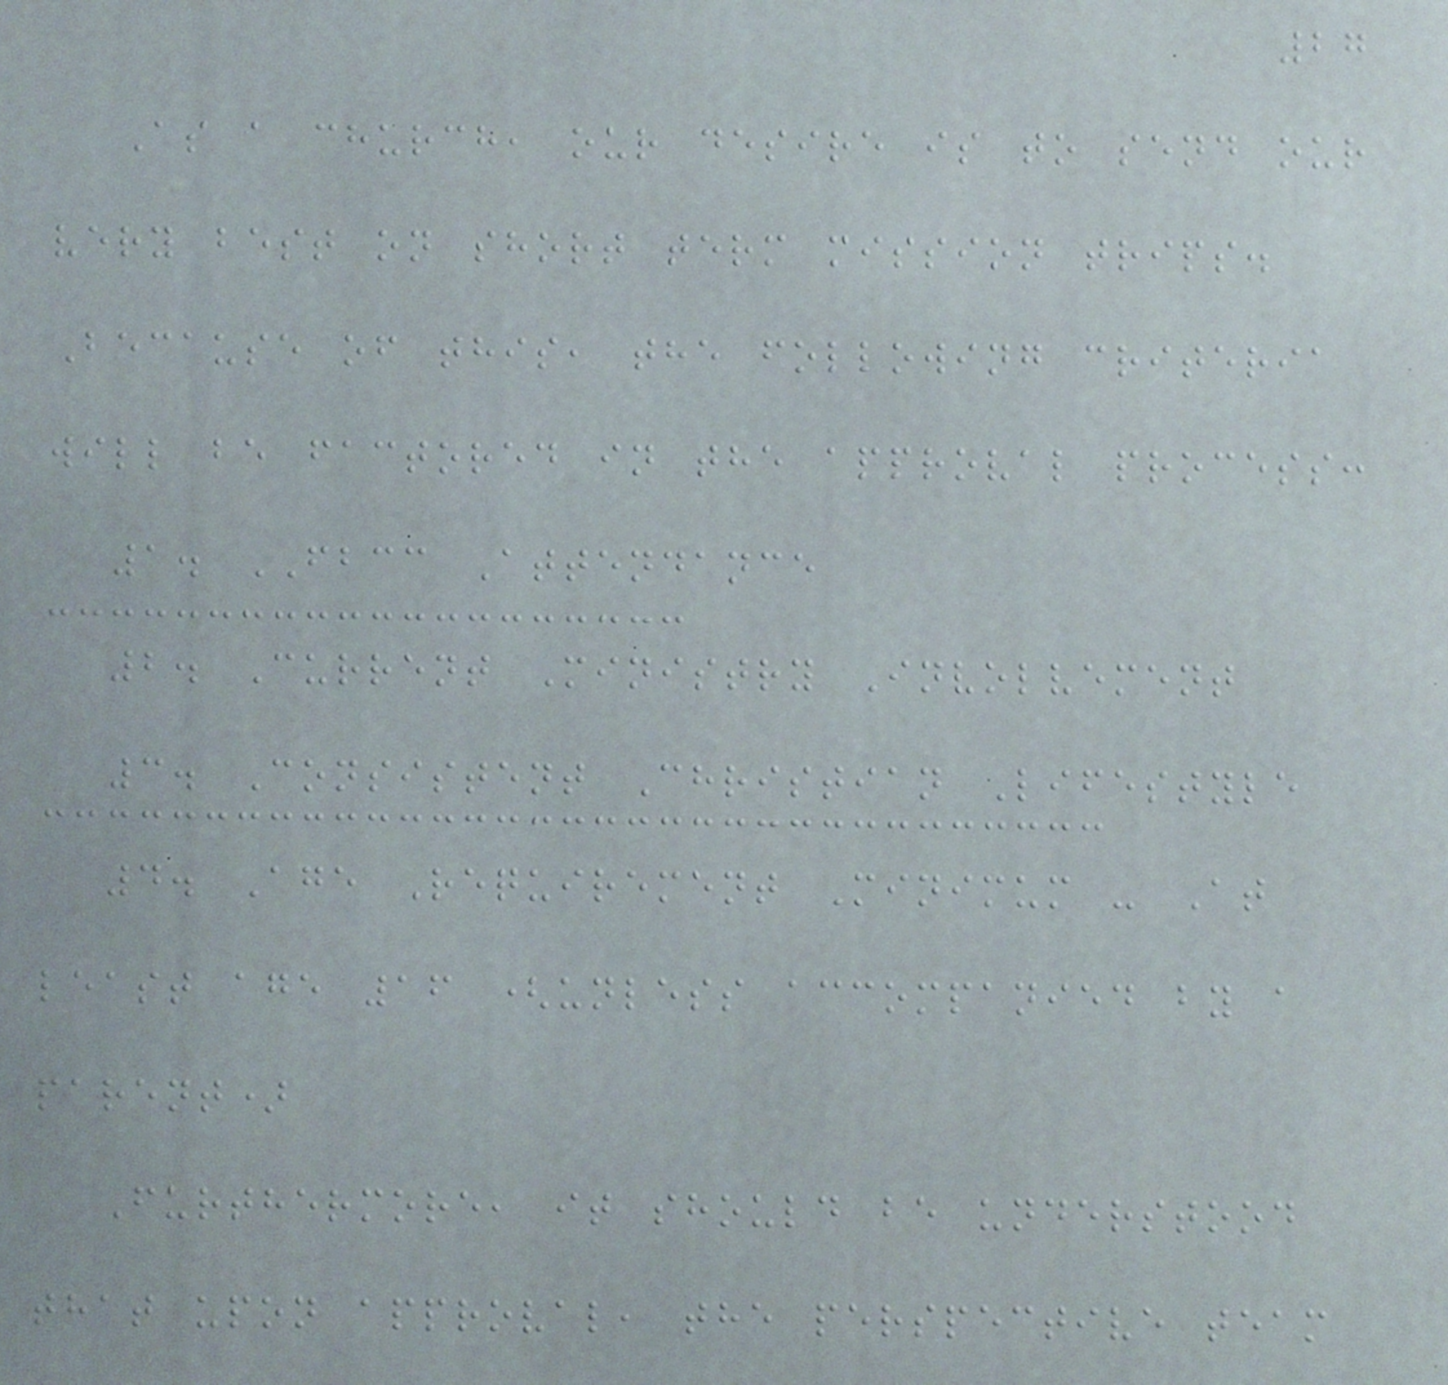27
As a church, our desire is to send our
very best on short term mission trips.
Because of this, the following criteria
will be factored in the approval process:
1. FBCC Attendance
2. Current Ministry Involvement
3. Consistent Christian Lifestyle
4. Age Requirement Minimum - At
least age 16 (unless accompanied by a
parent)
Furthermore, it should be understood
that upon approval, the perspective team
